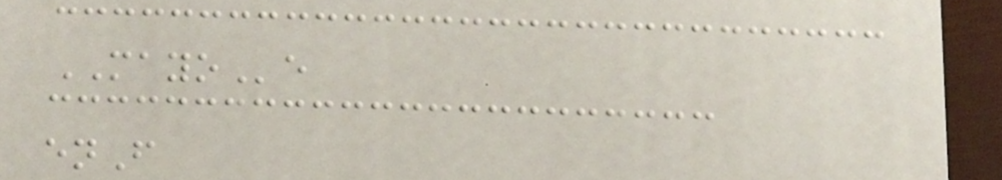MAYOe
enF
